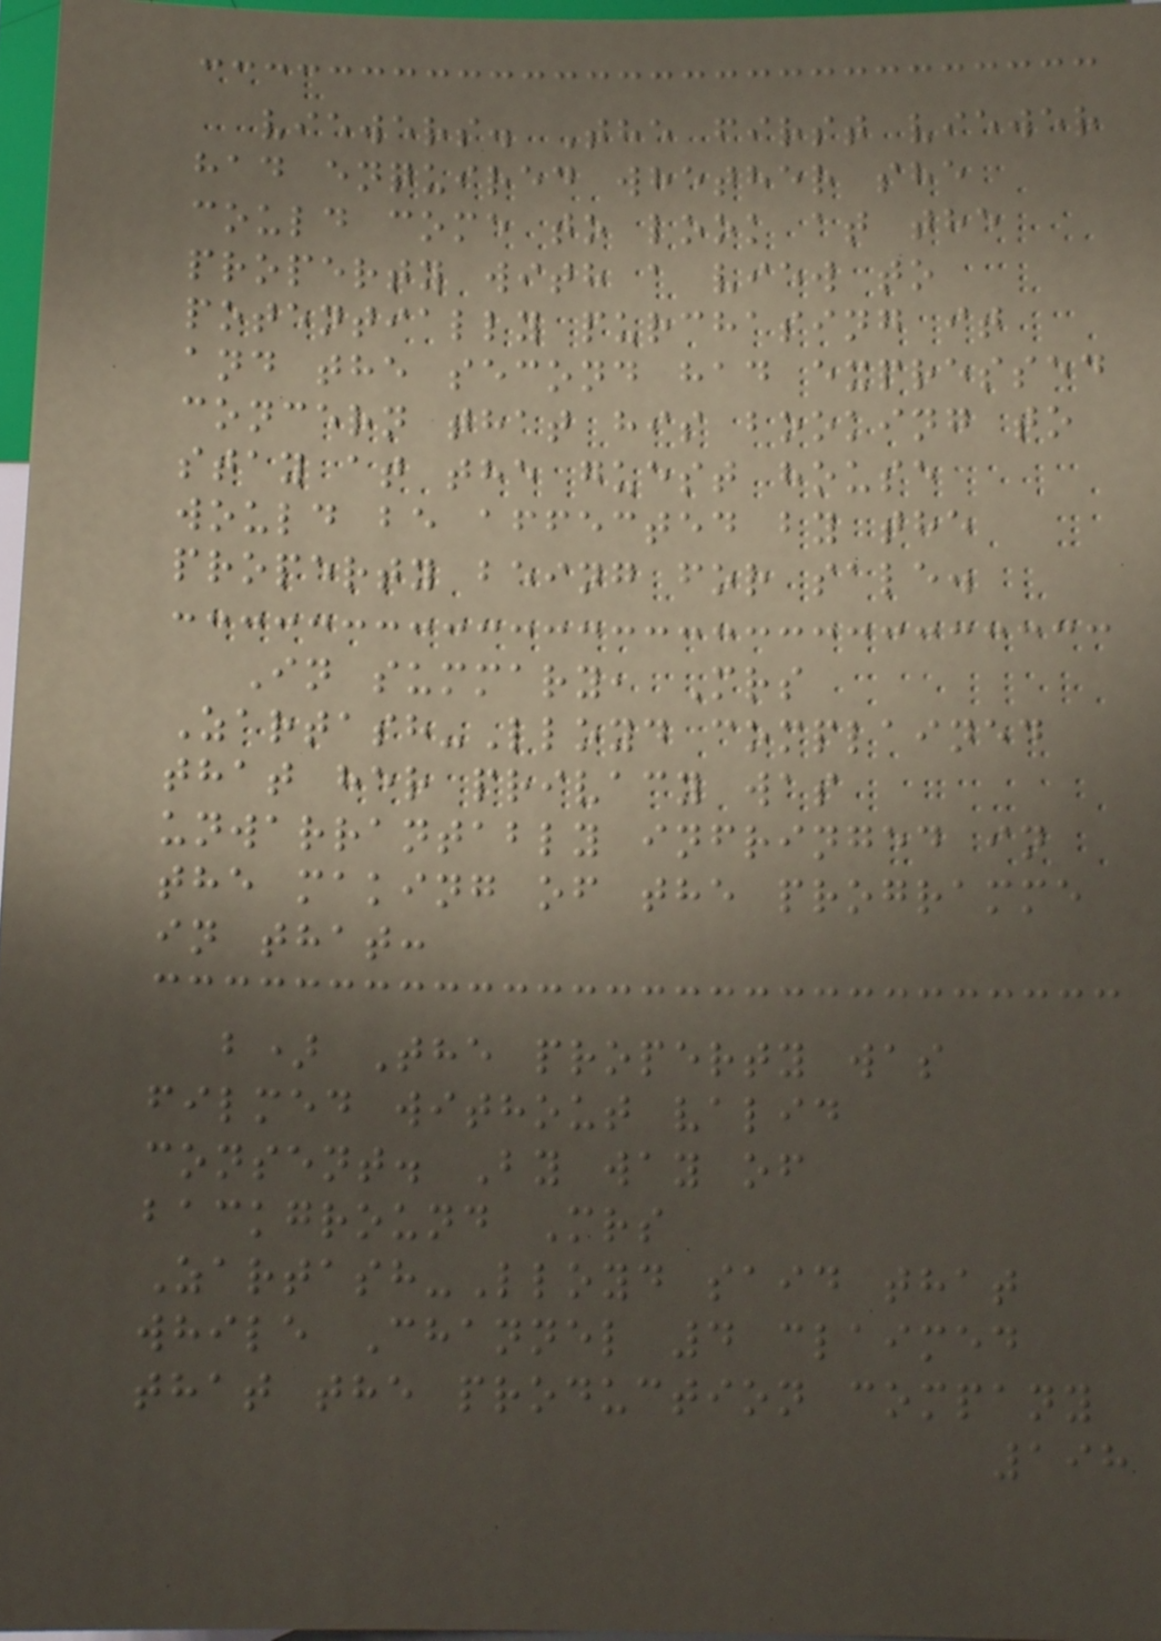viewers. The first viewer
had enquired whether she
could come to look at the
property with a view to
potentially purchasing it
and the second had expressed
concern that his booking to
stay at the guest house
would be affected by the
property being for sale.
In summary, Mrs
Zartash-Lloyd complained
that her privacy was
unwarrantably infringed in
the making of the programme
in that:
b) The property was
filmed without valid
consent. By way of
background Mrs
Zartash-Lloyd said that
while Channel 4 claimed
that the production company
198
